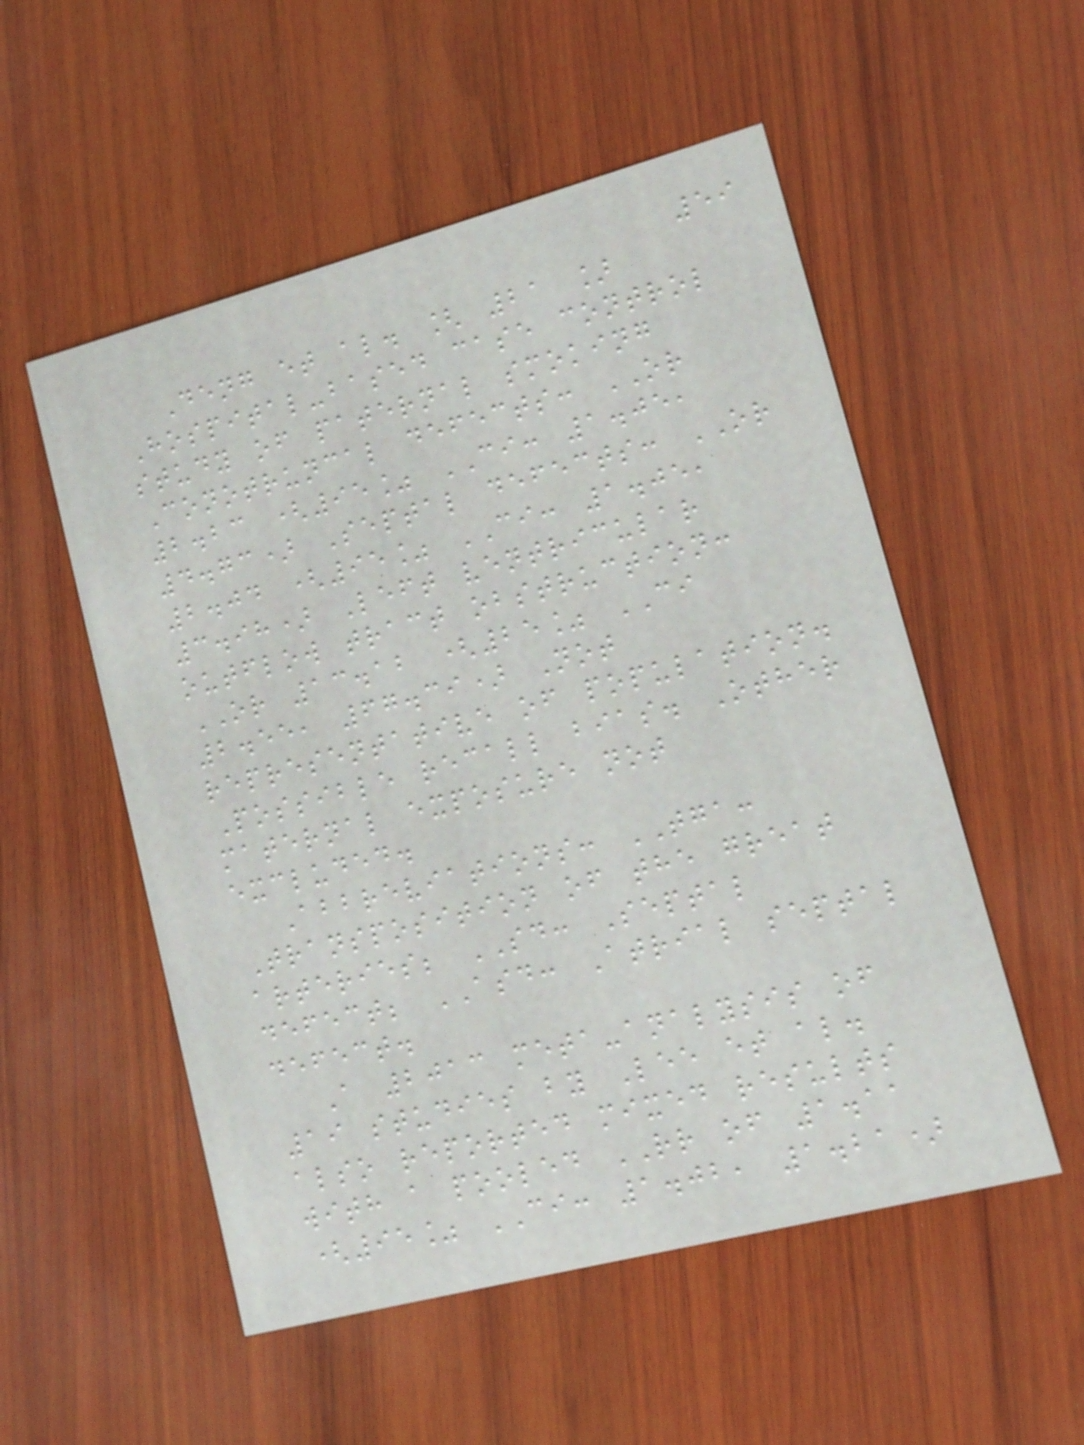59
Deng et al. [ 21 ]
Hospital-based case control
study of paternal smoking
Conotruncal defects: OR
2.23 (95% CI: 1.05,
4.73) Septal defects: OR
2.04 (95% CI: 1.05,
3.98) Left ventricular
outflow tract obstruction:
OR 13.12 (25% CI
2.55, 67.39) Not
representative of population.
Possible recall bias. Other
maternal exposure not
excluded.
Abbreviations: TGA:
Transposition of the great
arteries; SD: Septal
defect; ASD: Atrial septal
defect.
A 2013 meta-analysis of
19 studies by Lee et al.
also reported mixed results
with a pooled RR of 1.11
(95% CI: 1.02, 1.21)
